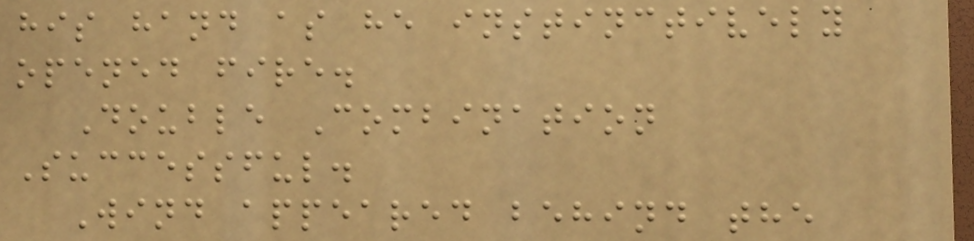his hand as he instinctively
opened fire.
Double Combination
Successful.
Wind appeared behind the
